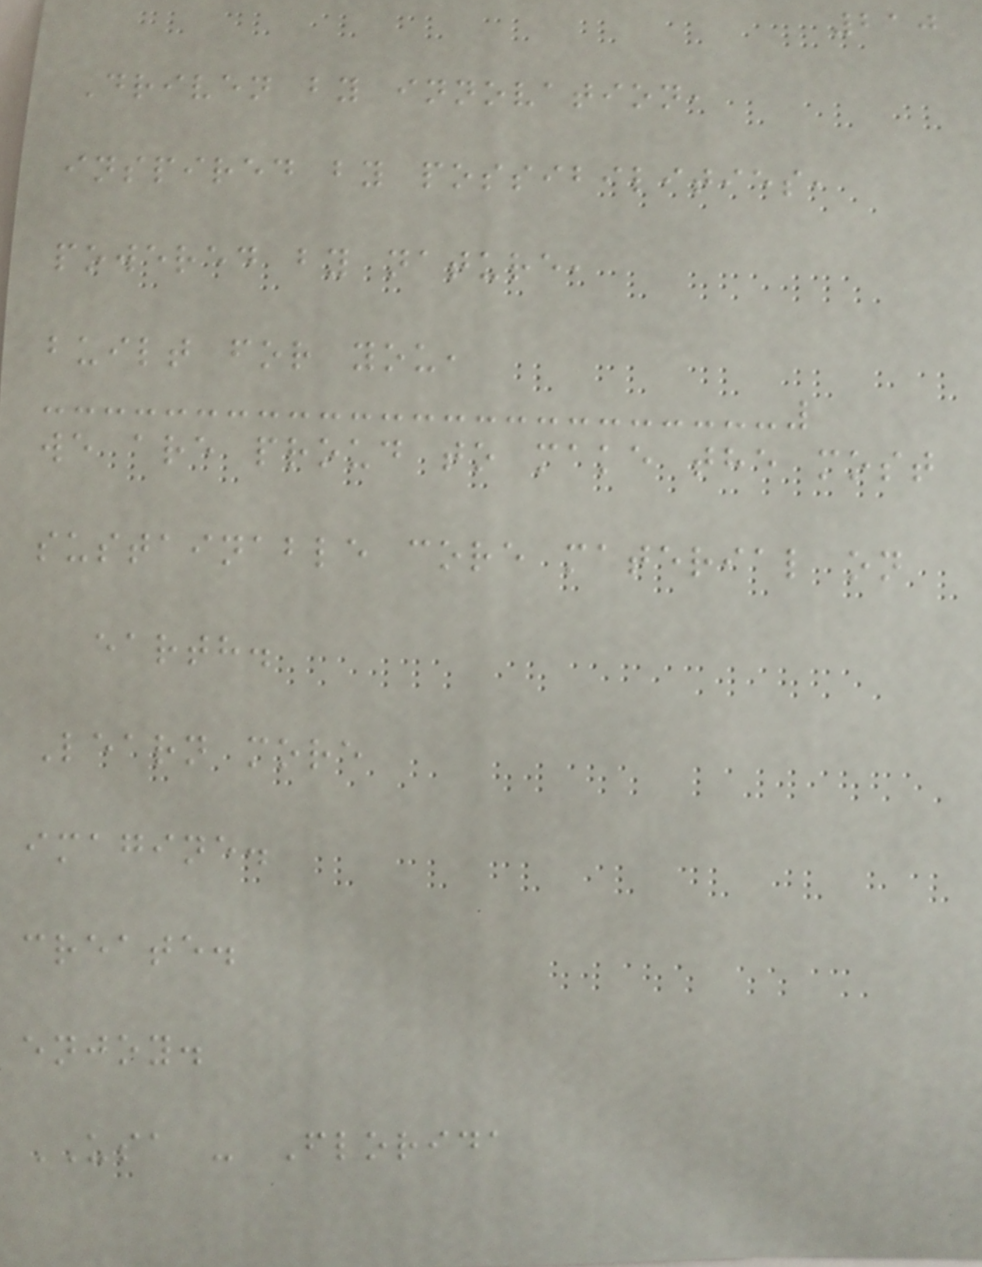210
Driven by innovation,
inspired by possibilities,
powered by nature,
built for you,
we are proud to make the most
sustainable core material on
earth.
Learn more
imagine.
create.
enjoy.
USA - Florida
